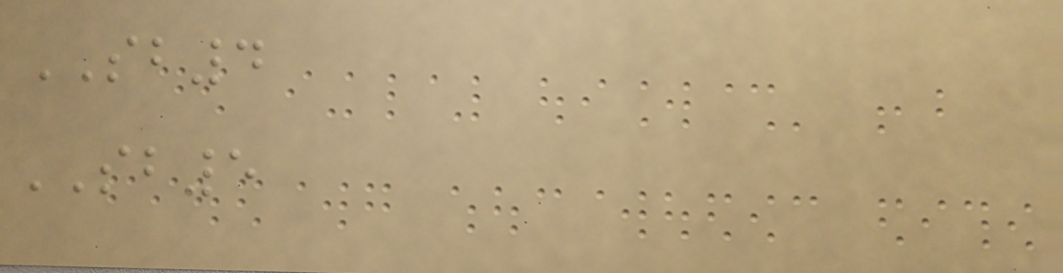SB4
SB5
